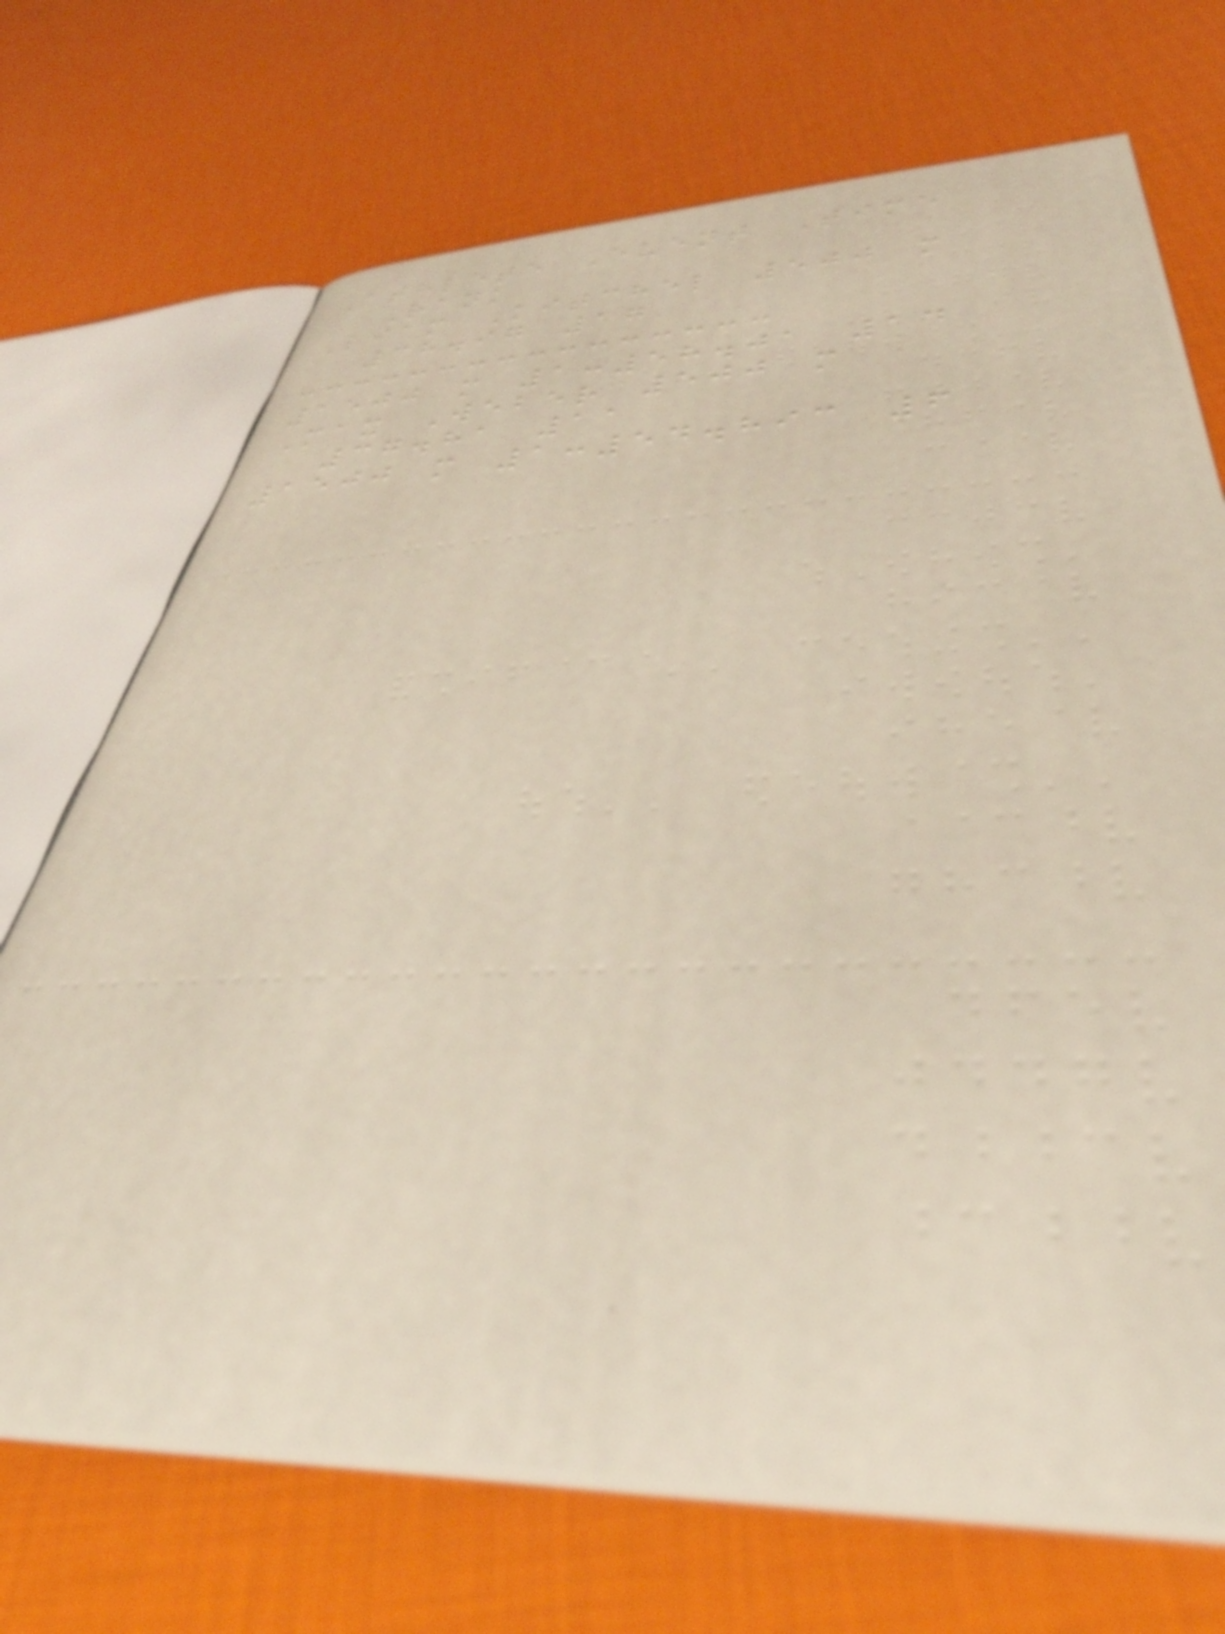Athlete Event Time
Rank
Liam Kitchel 500 m
38.97 17
1500 m 1:58.01 14
Max Weber 500 m
37.81 11
1500 m 1:54.893 6
